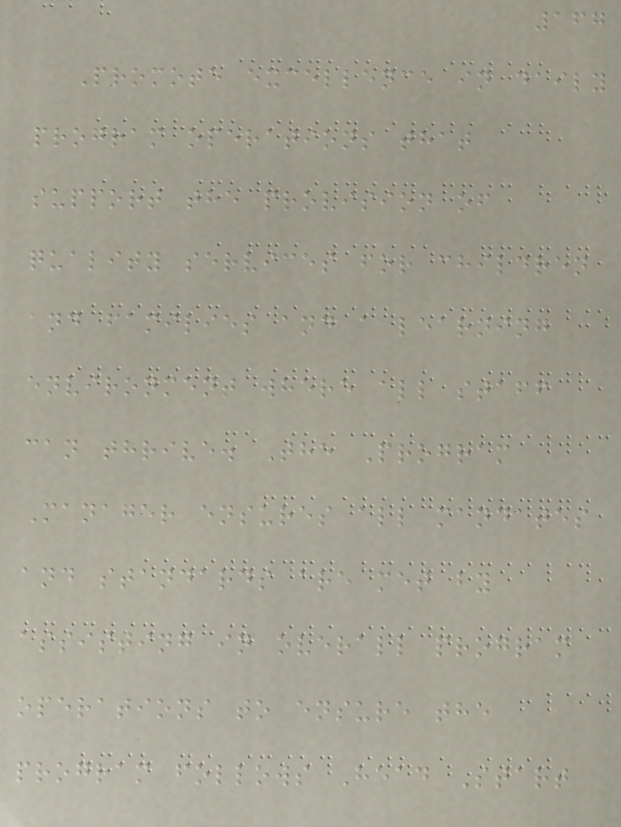167
Promote excellence in daily
program operations that
support the provision of
quality services for children
and families and a learning
environment where all staff
can thrive. The Program
Manager ensures all mandates
and standards are met by
assisting in overall program
operations to ensure the
program follows Head Start
